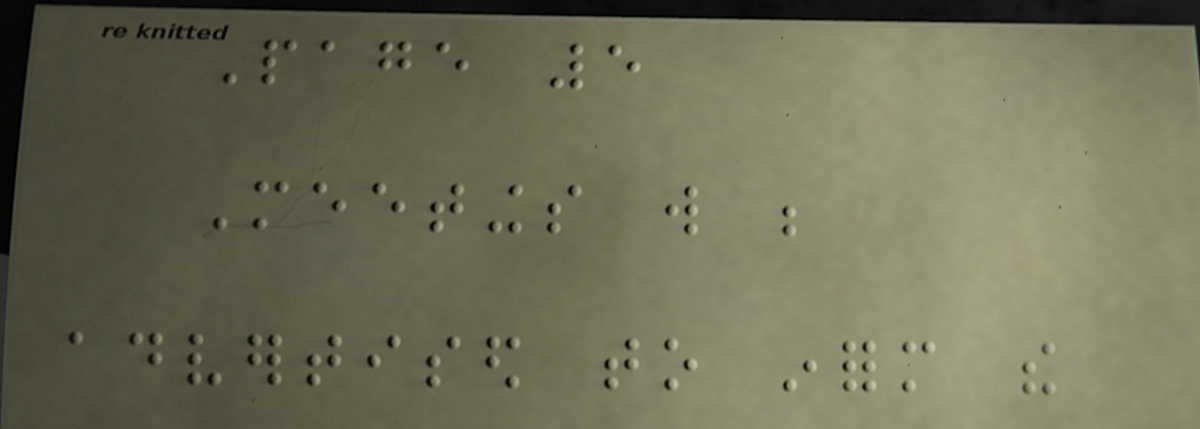Page 5
Meetings will be
advertised to inform the
